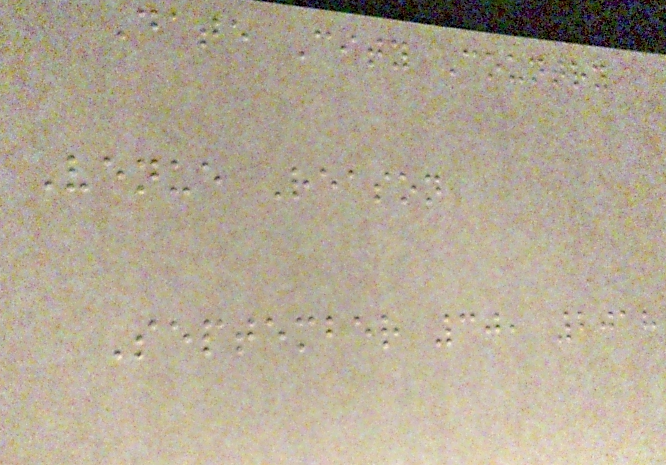Date City Country
Venue Reason
September 30, 2018
